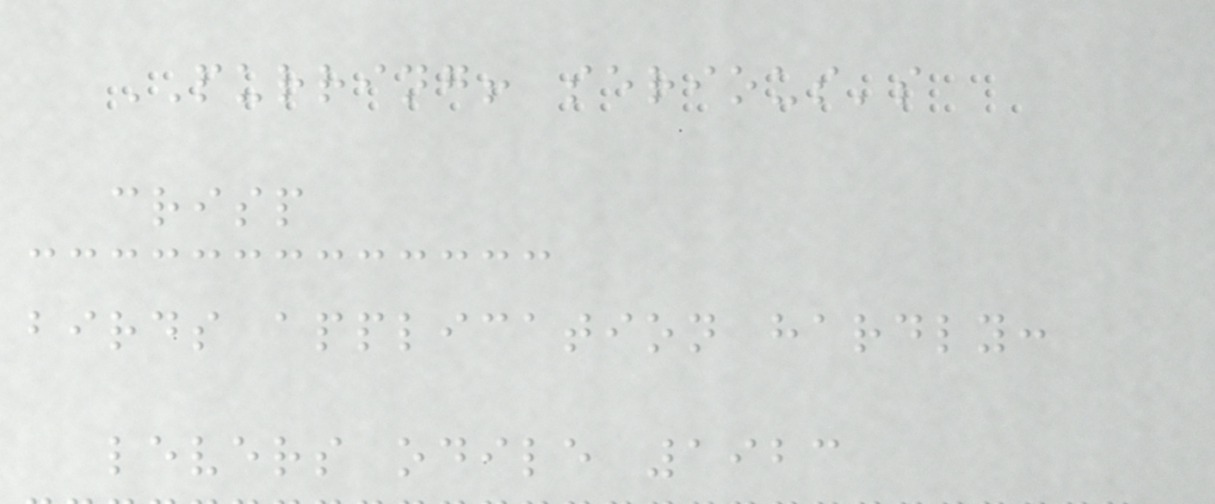PURRING! serious's
crisp
birds application hardly:
levers odile 1923
